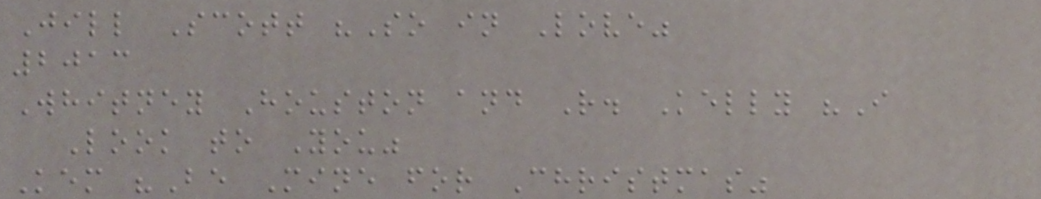Jill Scott "So in Love"
2013
Whitney Houston and R. Kelly "I
Look to You"
Kem "Be Mine for Christmas"
